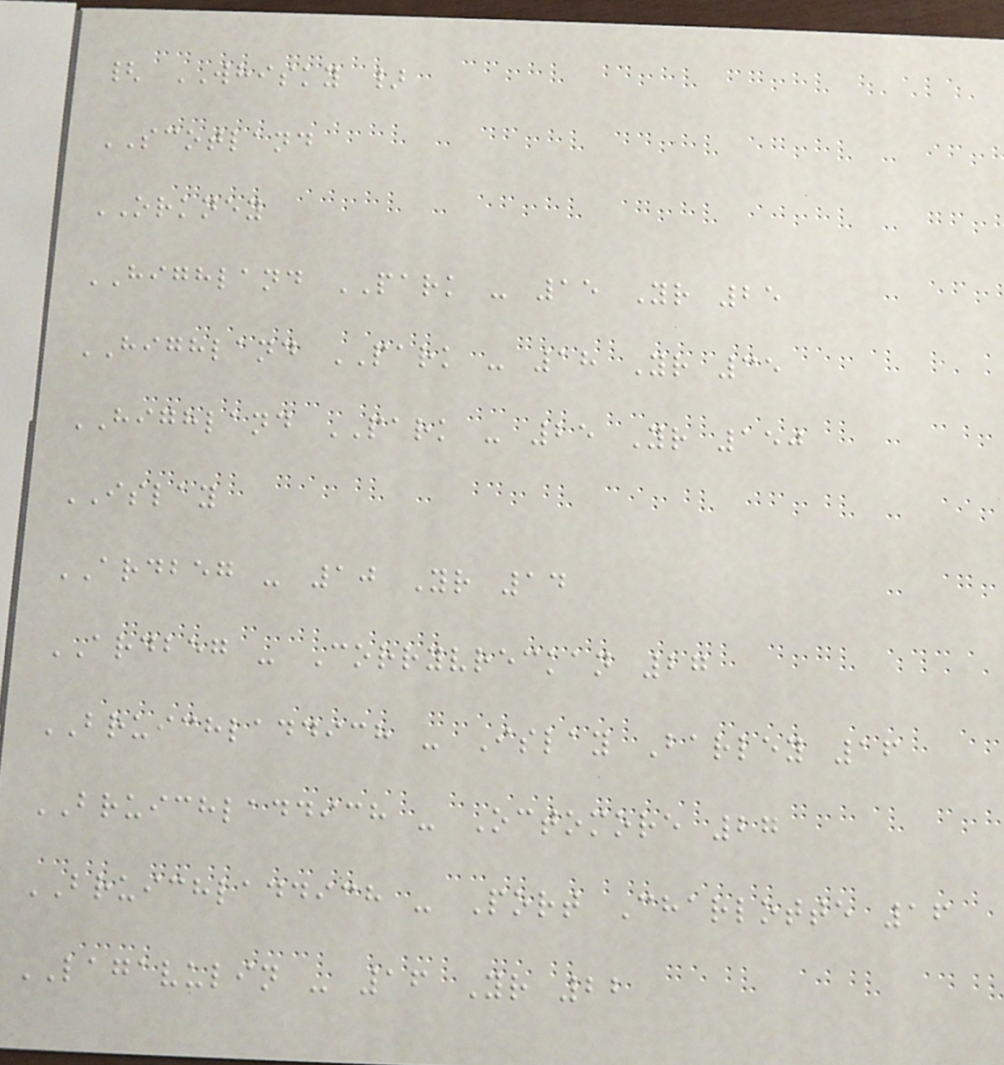{ WHISKY }
SCOTLAND
ORKNEY
HIGHLAND PARK - 15 Yr 25
HIGHLAND PARK - 18 Yr 35
HIGHLAND PARK - 25 Yr 150
ISLAY
ARDBEG - 10 Yr 14
ARDBEG - Corryvreckan 27
BRUICHLADDICH - Islay Barley 16
BRUICHLADDICH - Octomore 27
BRUICHLADDICH - Port Charlotte 16
LAGAVULIN - 16 Yr 22
